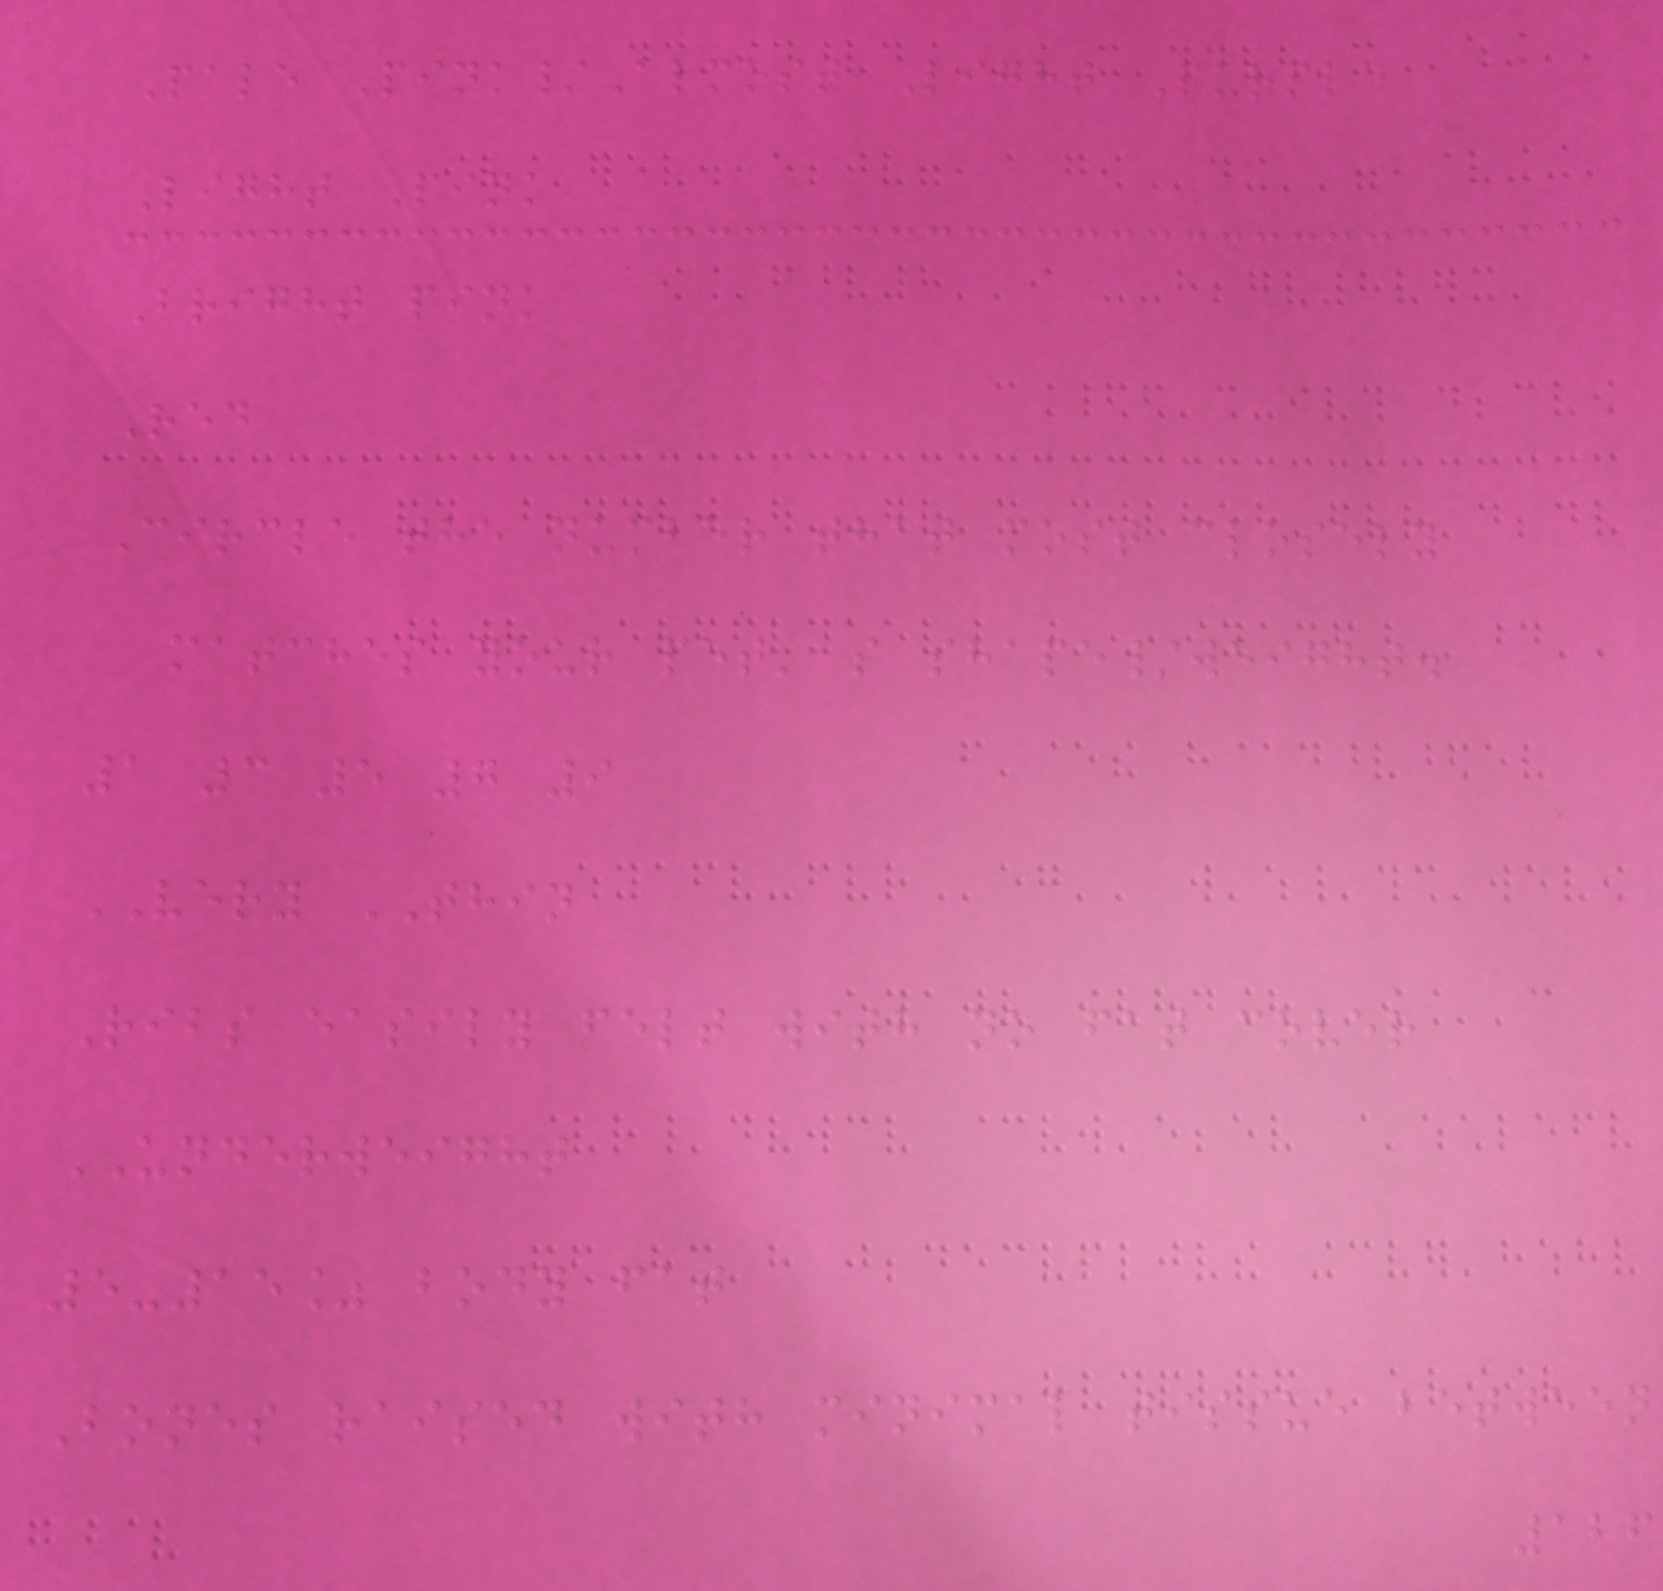Pale Pink/Almost Light Purple
Light Pink
Bright pink
Red
Circle the number that most closely
matches your pet' s shape/weight.
1 3 5 7 9
VERY THIN
Ribs easily felt with no fat cover
UNDERWEIGHT
5-15% body fat
Bones raised with minimal tissue between
126
